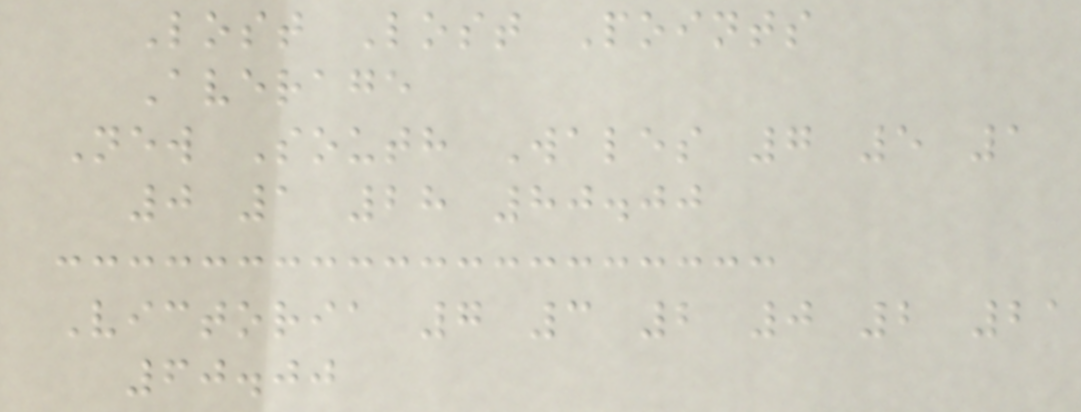Lost Lost Points
Average
New South Wales 7 5 1
0 1 28 80.00
Victoria 7 3 2 0 2 21
60.00
